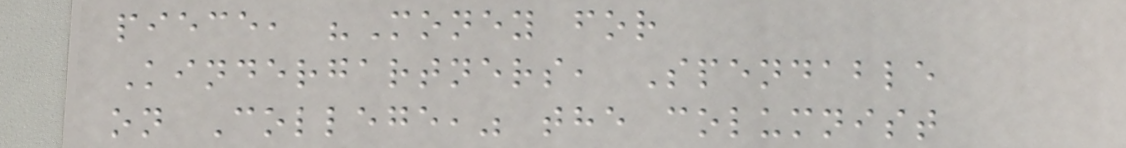piece, "Money for
Kindergartners, Spendable
on College," the columnist
